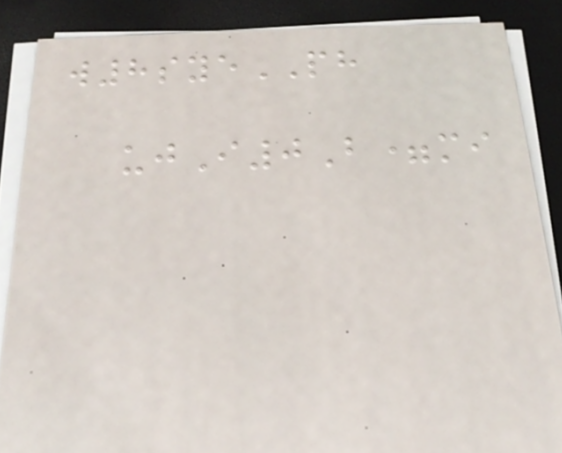w8syePH
ujI0B=mi
